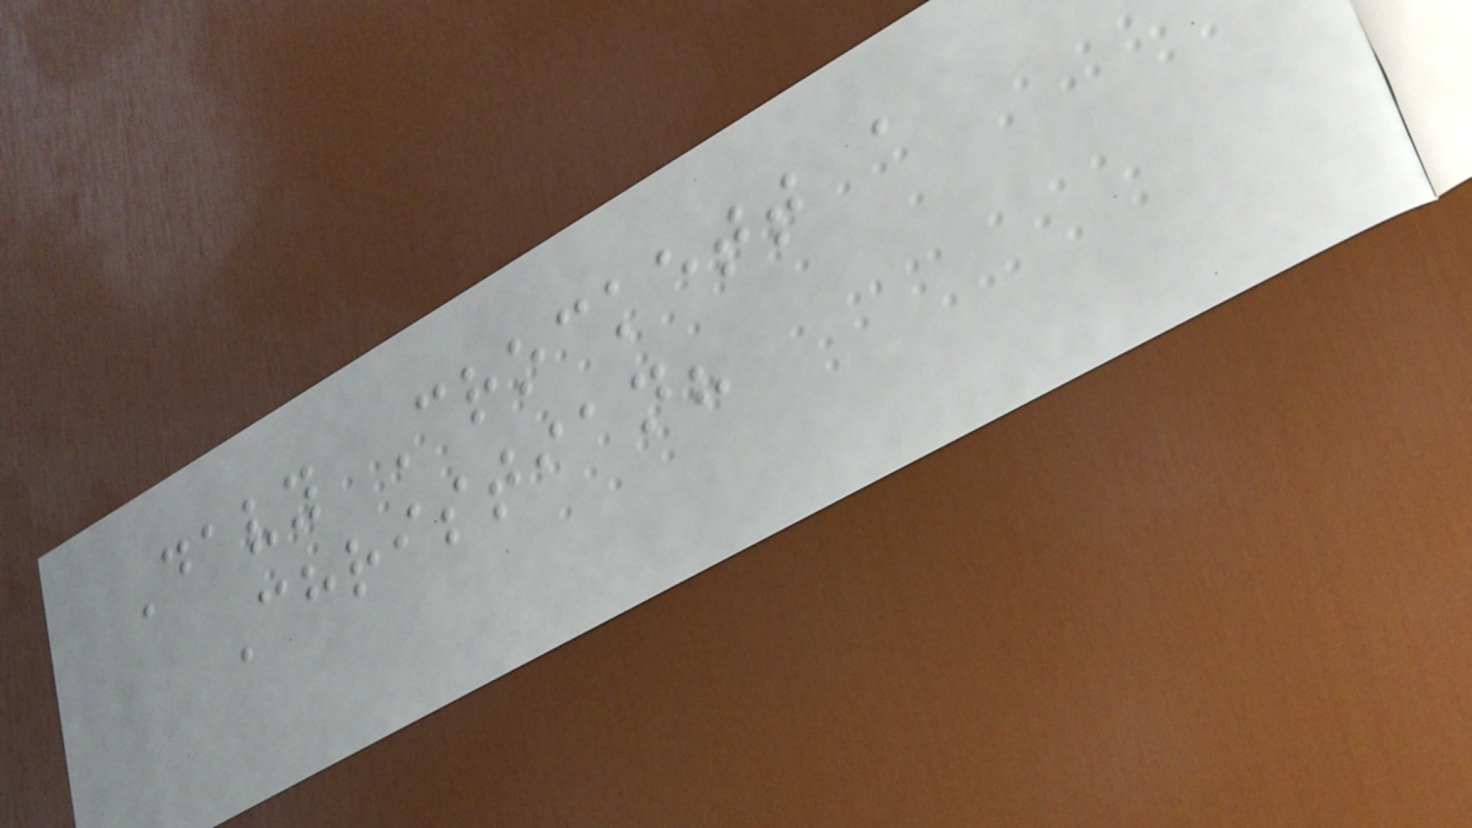Davy Crockett a
Christian?
